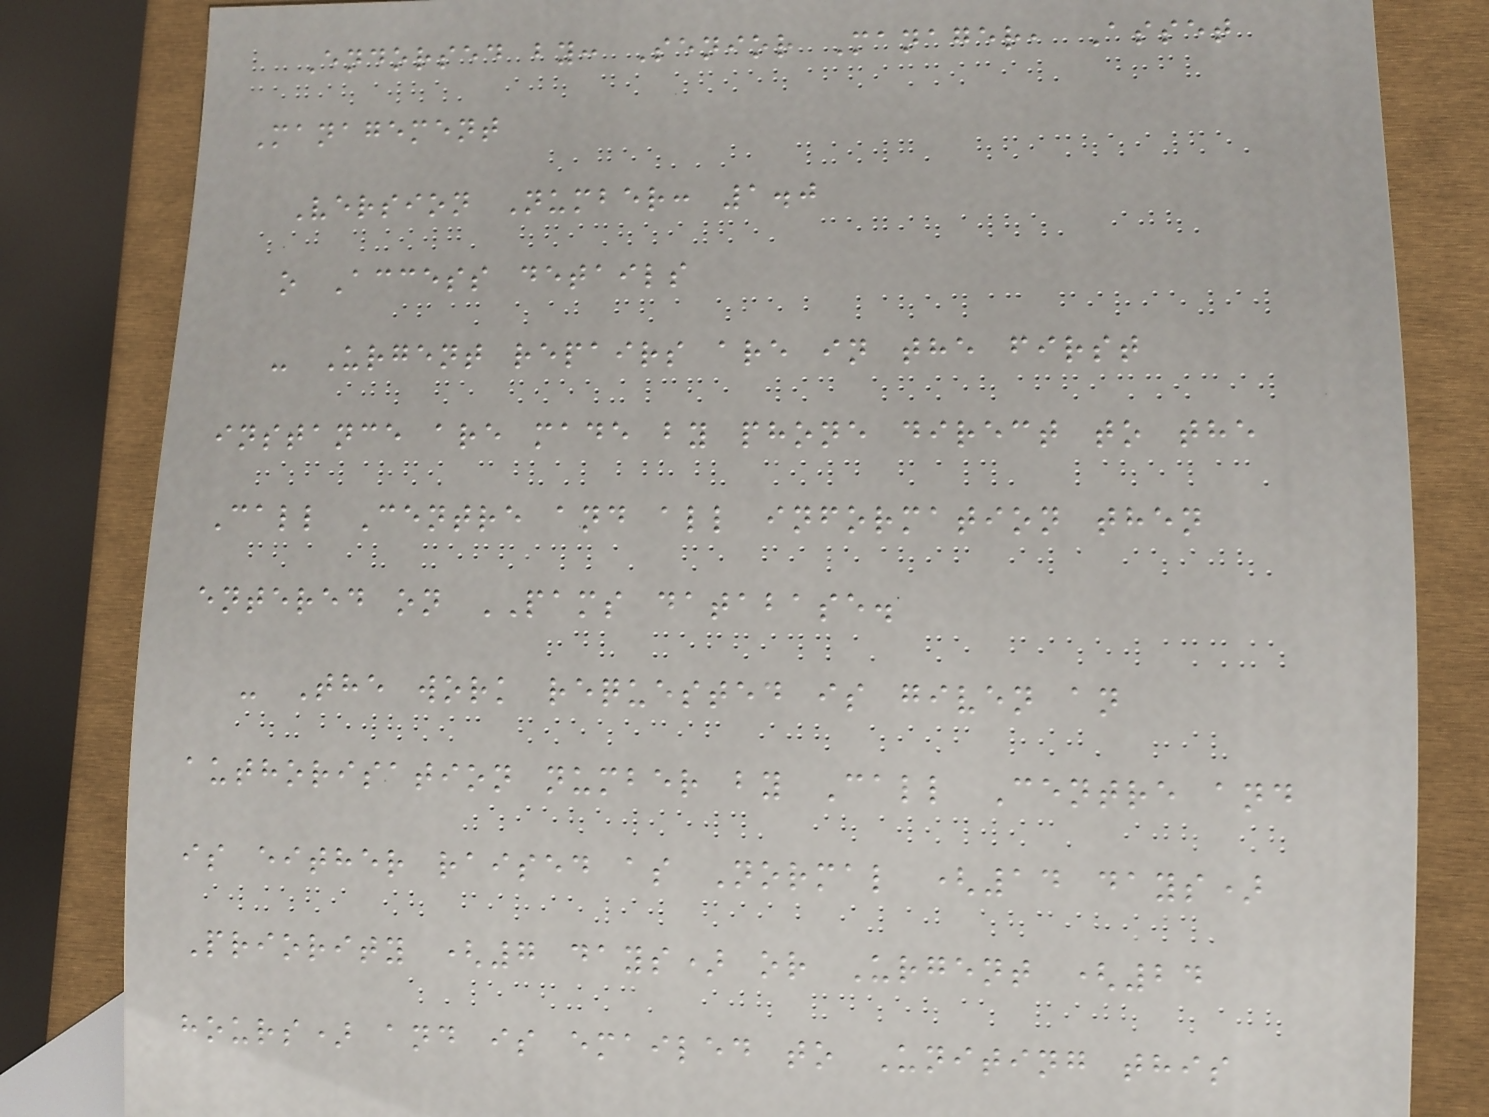Endorsed by: Senior Manager, Asset
Management
Version Number: 1.0
o Access details
- Urgent repairs are in the first
instance are made by phone direct to the
Call Centre and all information then
entered on PAMS database.
- The work requested is given an
authorisation number by Call Centre and
is either raised as Normal (14 days)
Priority (7 days) or Urgent (24
hours) and is emailed to Uniting this
